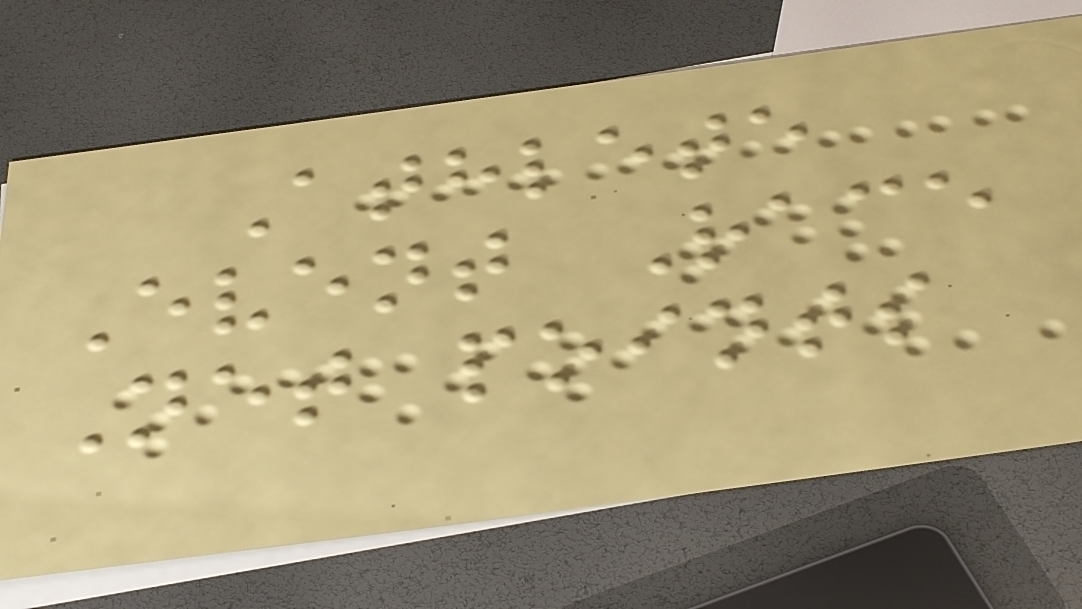Athlete
Event Race
Net points
